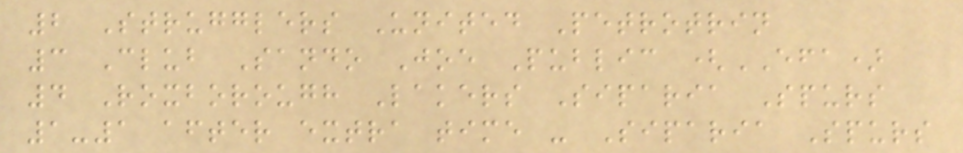2 Strugglers United Petrotrin
3 Club Sando Joe Public (EFA)
4 Roxborough Lakers Siparia Spurs
1-1 after extra time - Siparia Spurs
